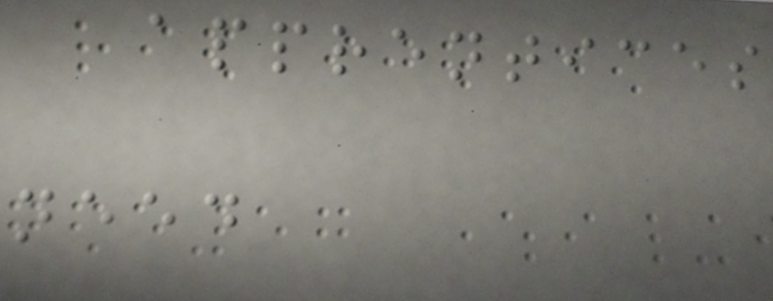apprentices
need
